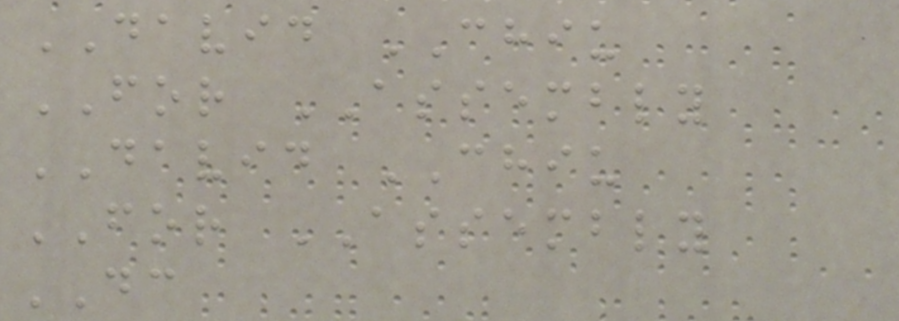DAVID CHIU
FOR ASSEMBLY
DAVID CHIU
FOR ASSEMBLY
DC
